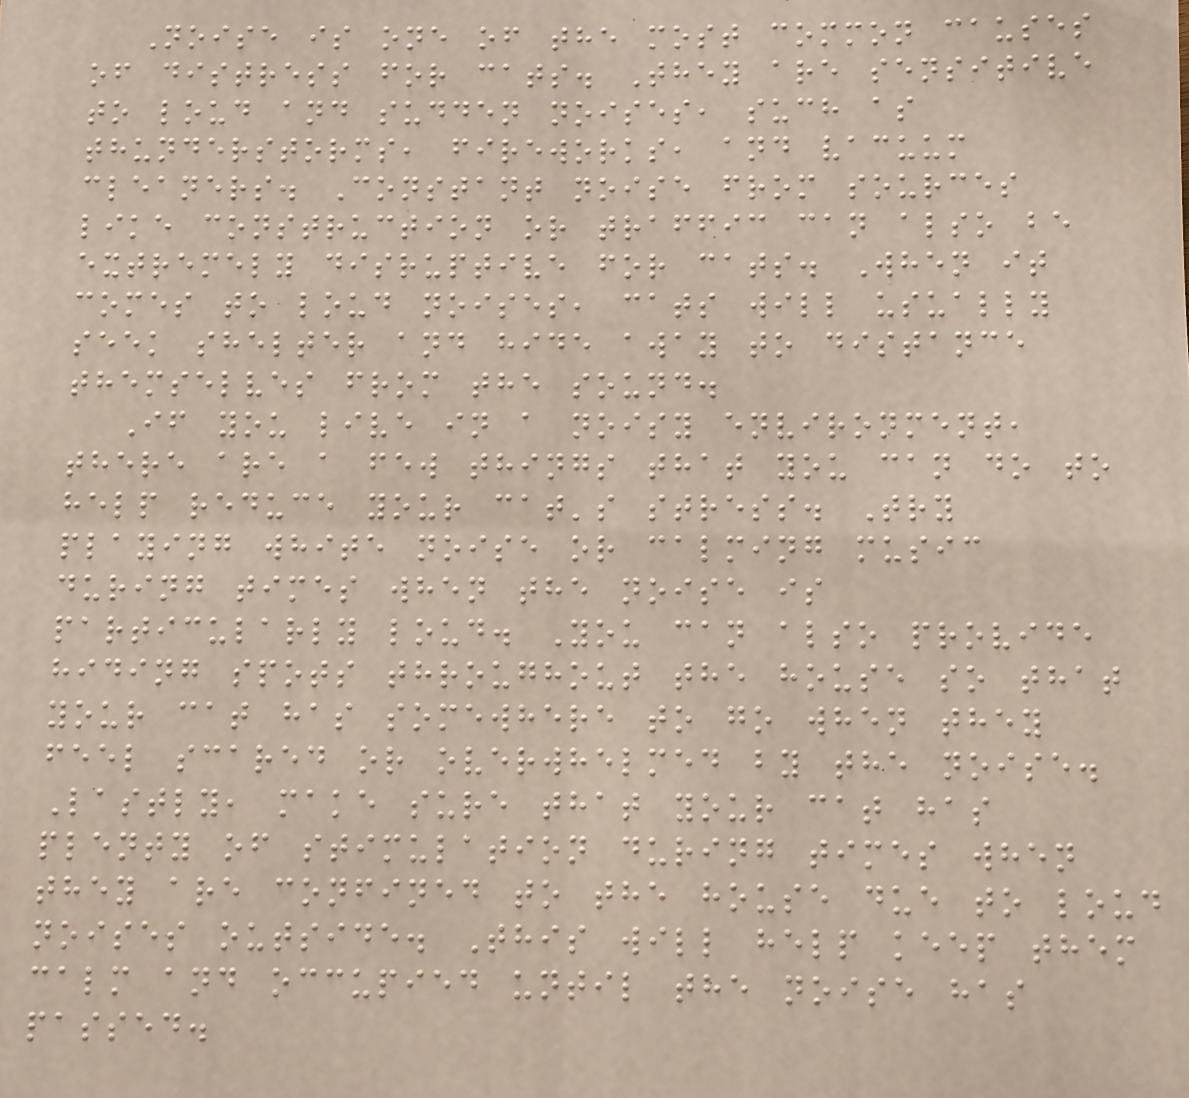Noise is one of the most common causes
of distress for cats. They are sensitive
to loud and sudden noises, such as
thunderstorms, fireworks, and vacuum
cleaners. Constant noise from sources
like construction or traffic can also be
extremely disruptive for cats. When it
comes to loud noises, cats will usually
seek shelter and hide away to distance
themselves from the sound.
If you live in a noisy environment,
there are a few things that you can do to
help reduce your cat's stress. Try
playing white noise or calming music
during times when the noise is
particularly loud. You can also provide
hiding spots throughout the house so that
your cat has somewhere to go when they
feel scared or overwhelmed by the noise.
Lastly, make sure that your cat has
plenty of stimulation during times when
they are confined to the house due to loud
noises outside. This will help keep them
calm and occupied until the noise has
passed.
